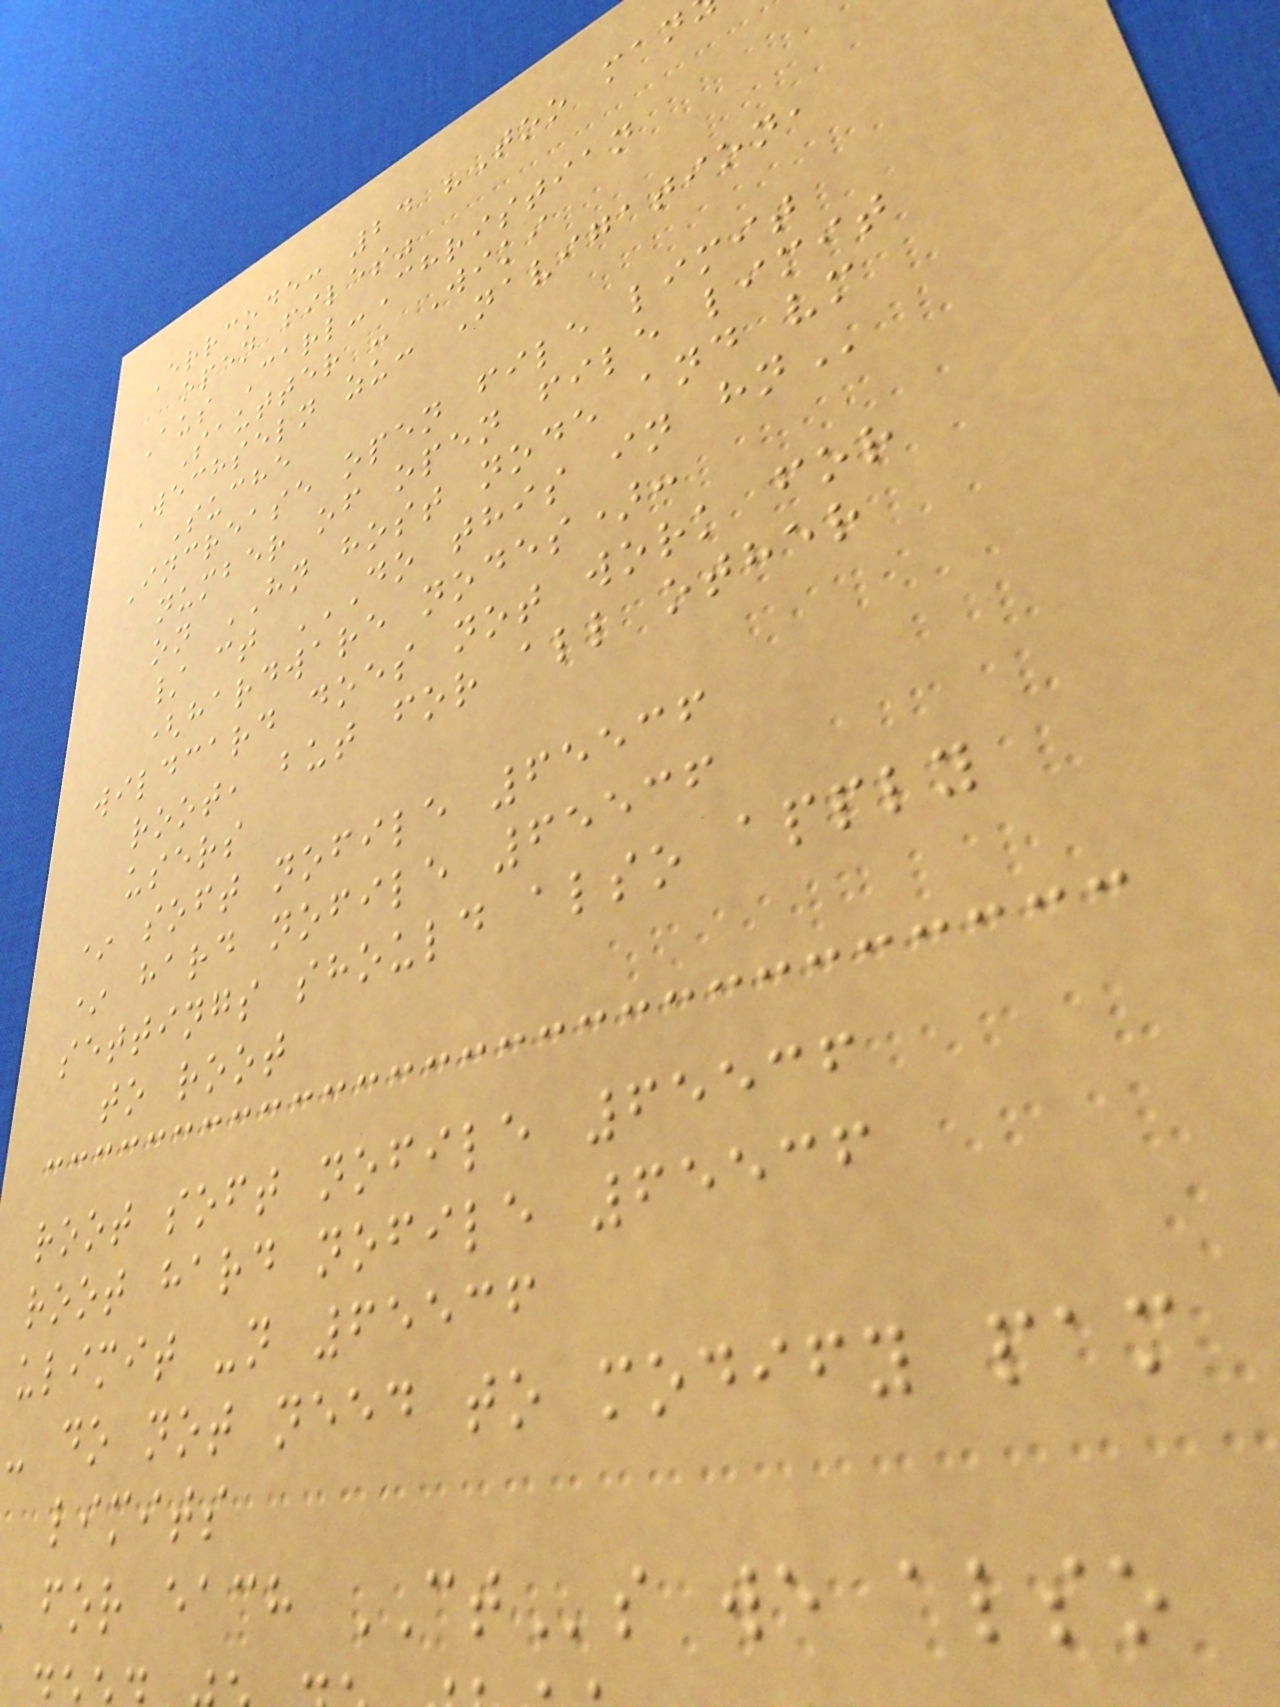Errcode: 24 "Too man
open files"
Aus Carl-Christian
Sautter - Wiki
Wechseln zu: Navigation,
Suche
Increase open file limit
number of open file limit
on HN host node and vm
/ ct DO THIS IN HN
(hardware nodes):
wildcard does not work for
root, but for all other
users
* soft nofile 65536
* hard nofile 65536
settings should also apply
to root
root soft nofile 65536
root hard nofile 65536
ulimit -n 65536
- do not need to modify pam
limits
for each CTs we also
